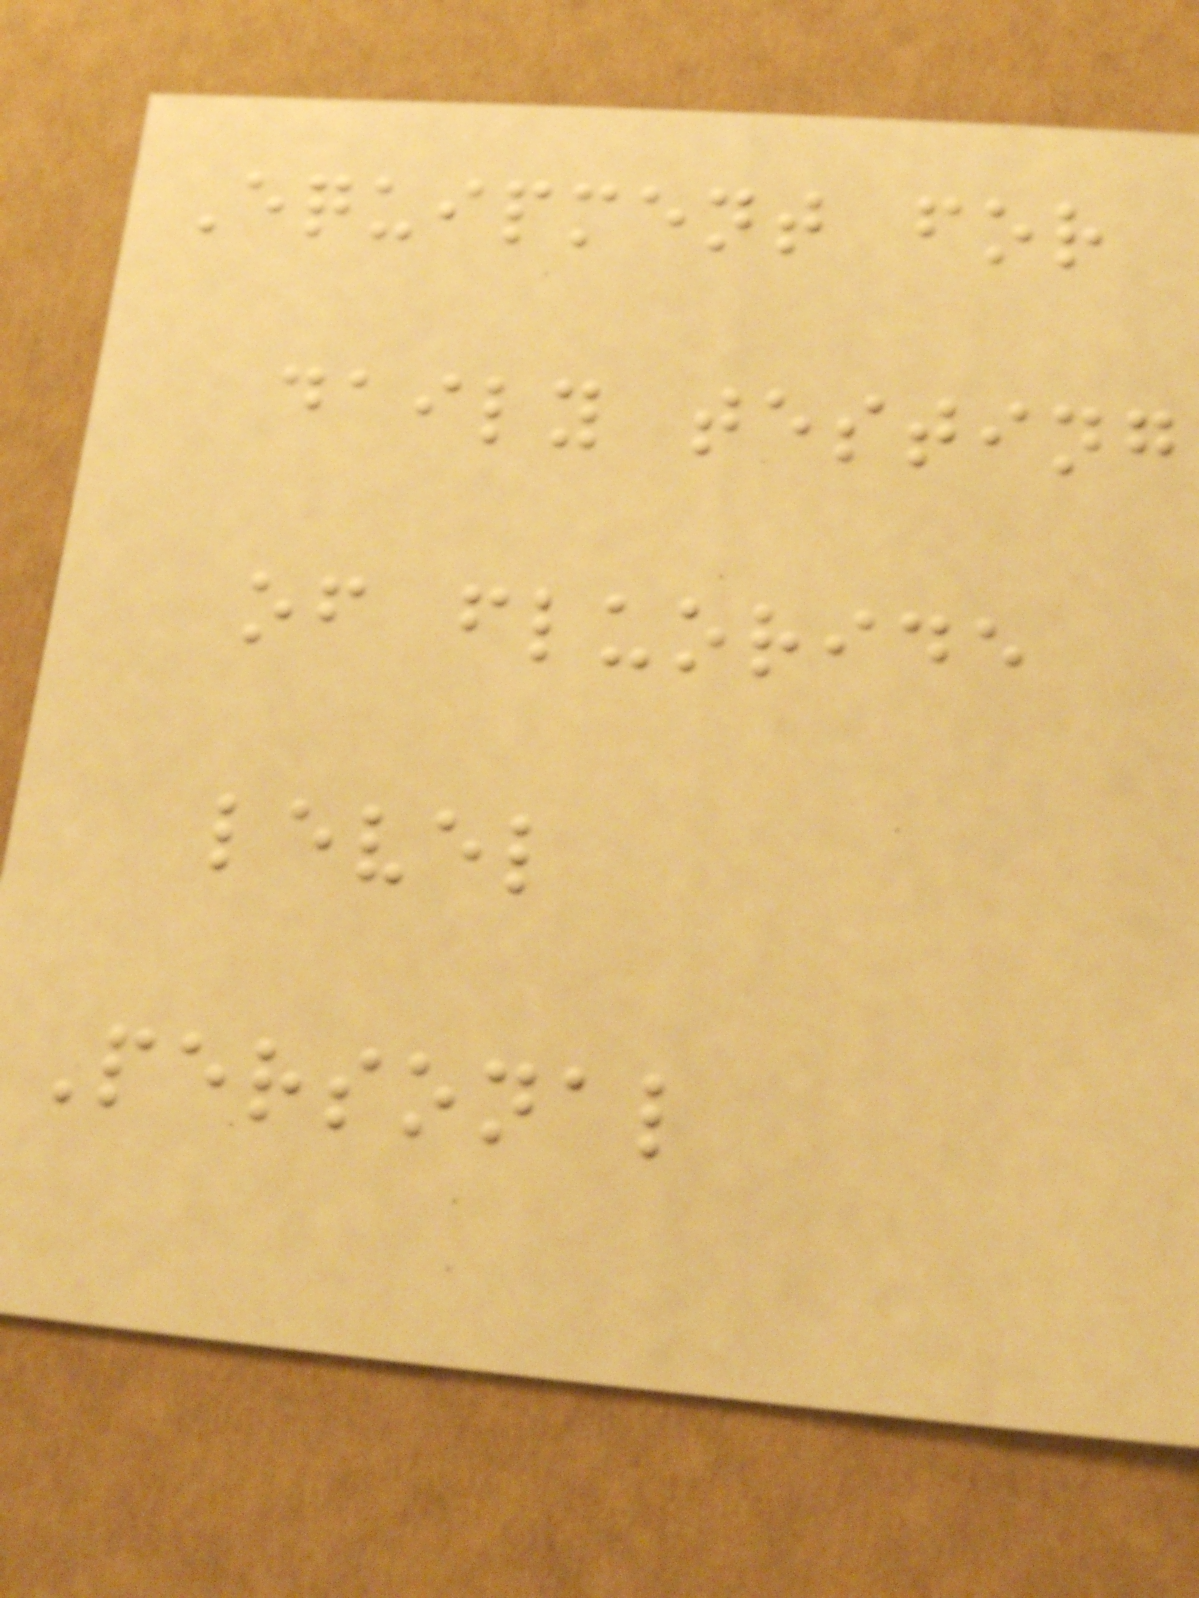Equipment for
daily testing
of fluoride
level
Personal
